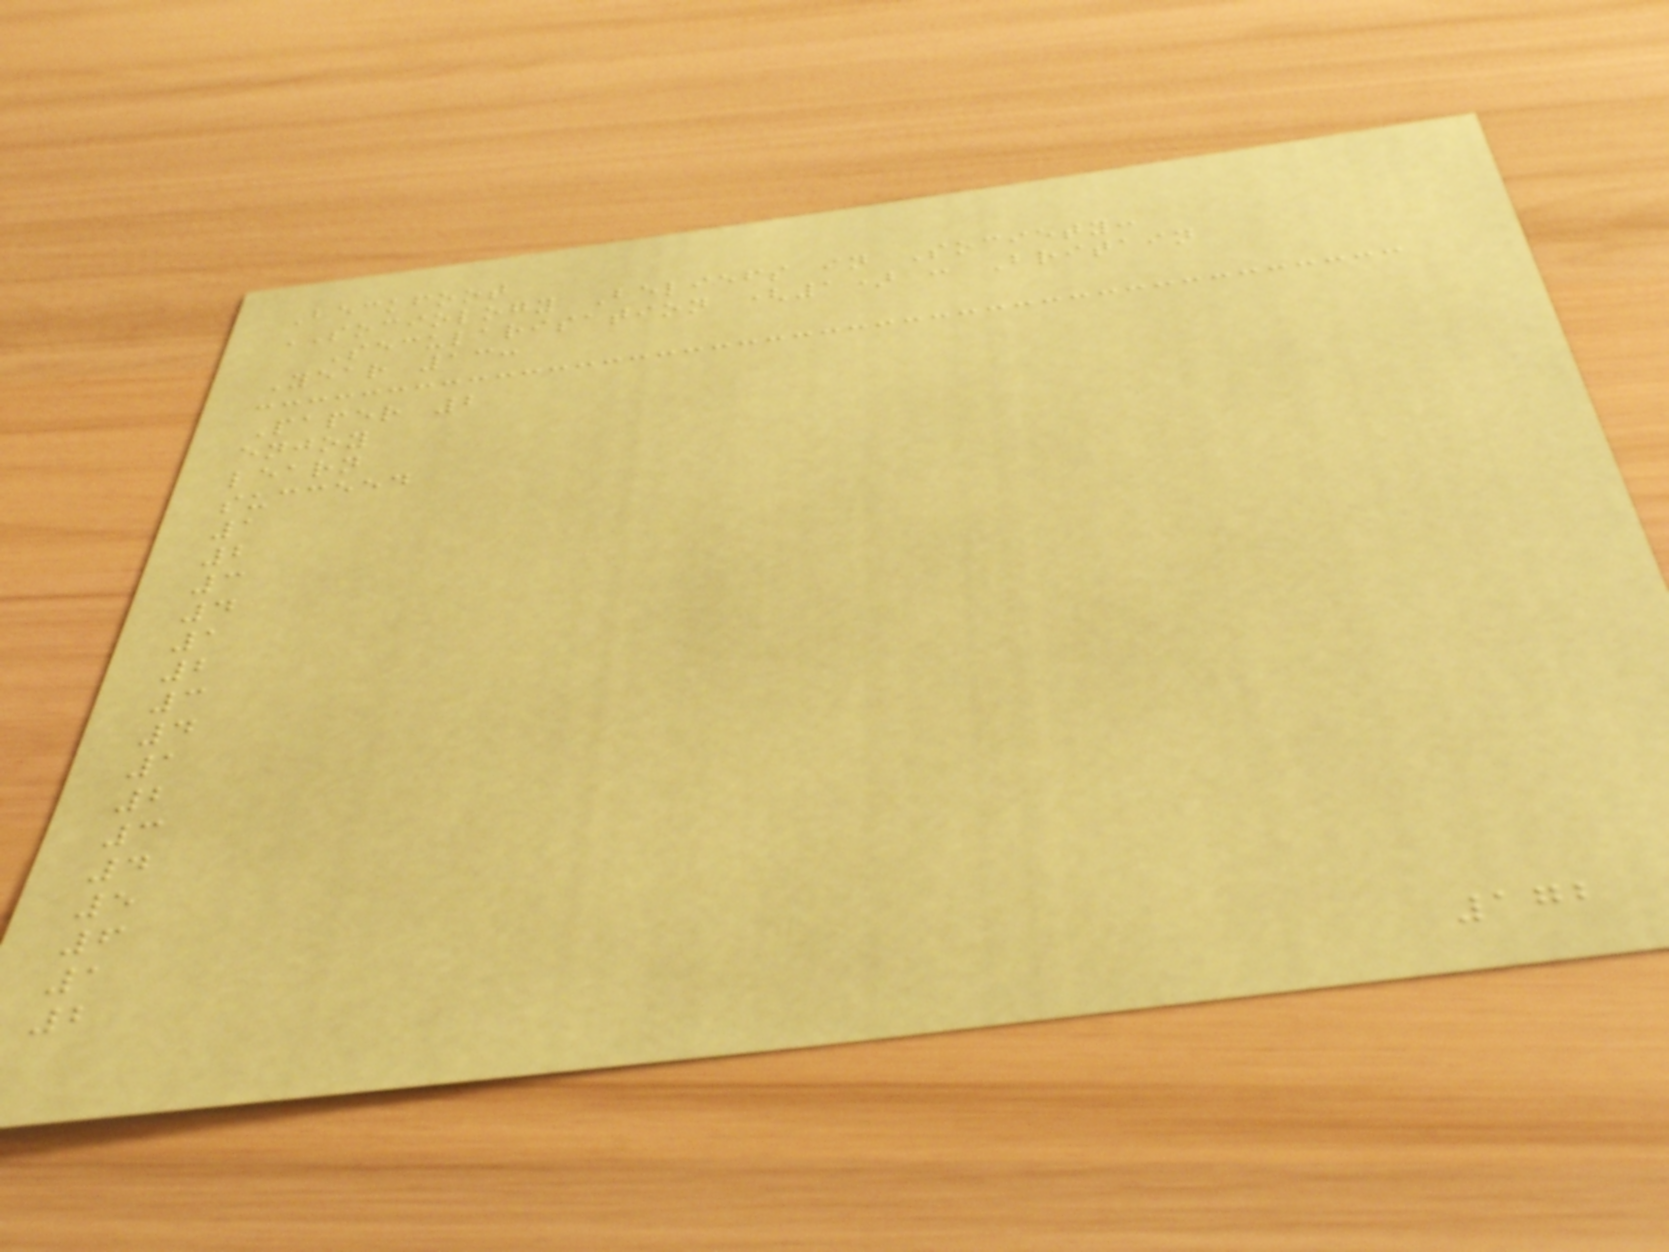Beckfoot
SOCIOLOGY Beliefs in Society:
Secularisation (1) : Britain
Year 13:
Paper 2
enjoy
learn
succeed
1
2
3
4
1
2
3
4
1
2
3
4
5
6
1
2
172
